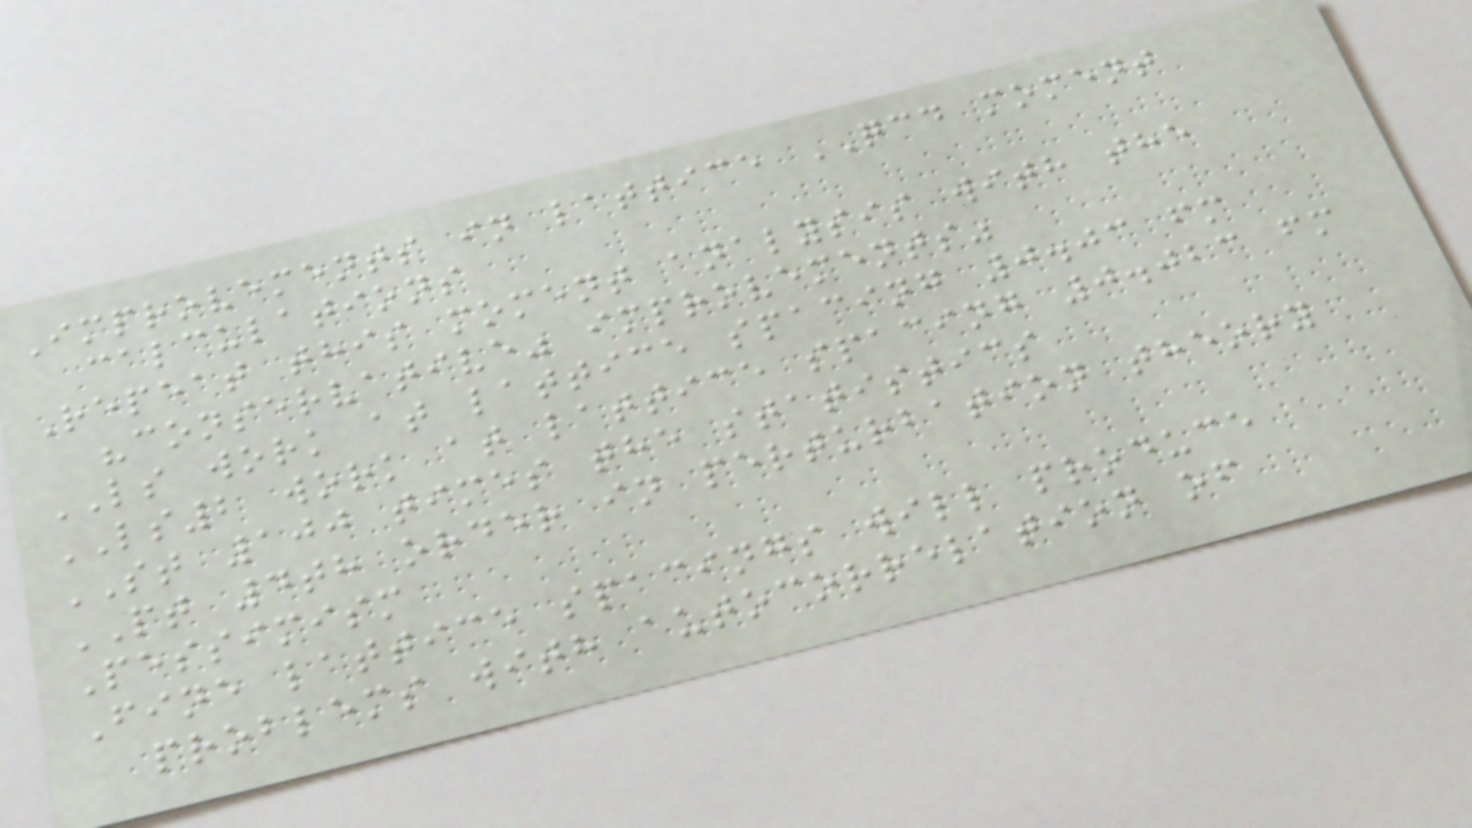Improvements in lattice QCD moment
calculations
Repeat this moment analysis with the
"conservative" improvements"
LS work at lattice spacing 0.03 fm
LS2 work at lattice spacing 0.023 fm
ST 100 times the statistics
PT 4th order in perturbation theory
Pessimism
Fine lattice spacings will produce
problems with autocorrelation of
